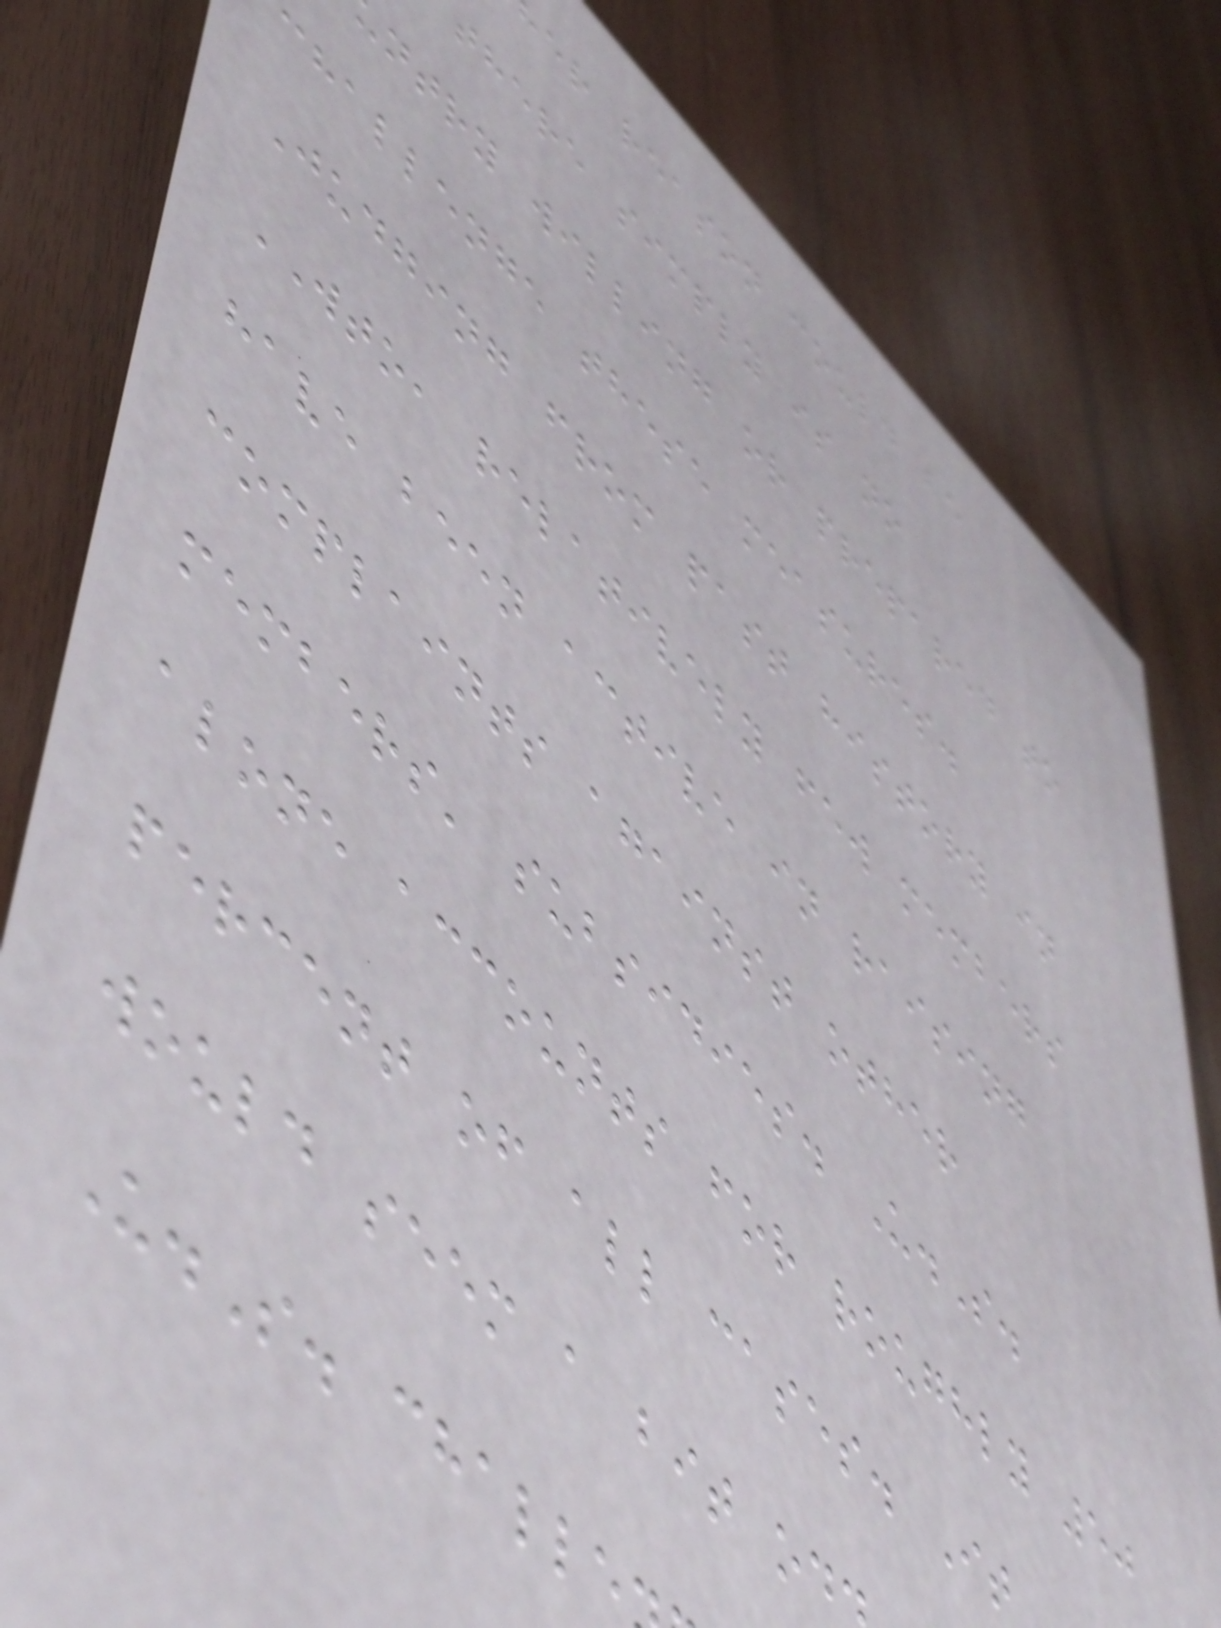er reason could be
there simply is no
ntry willing or prepared to
challenge these measures.
Judging from past history in
WTO, relatively few members
have been active in raising
complaints against other
members' subsidies. U.S.
alone accounts for roughly 50
percent of all cases. It
would seem a bit od
U.S. challe
